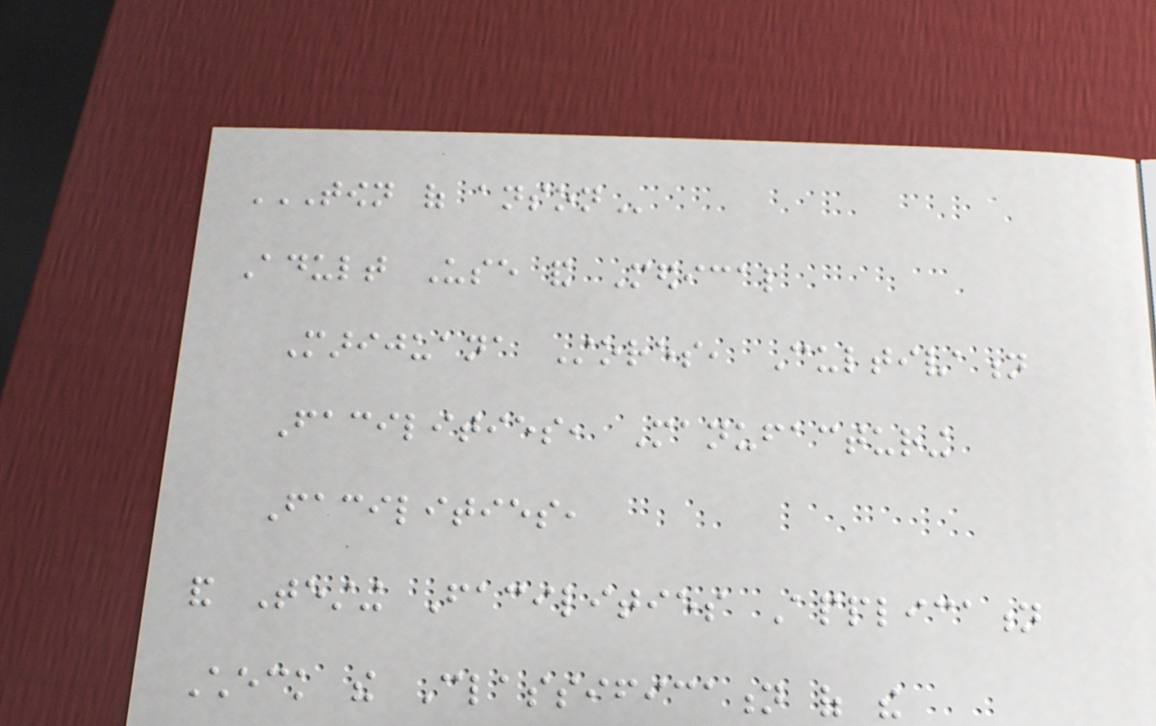TOWN OF ANSON
Adult Use and Medical
Marijuana Stores, Cultivation
Facilities, Manufacturing
Facilities,
and Testing Facilities Application
Check the Classification of the
